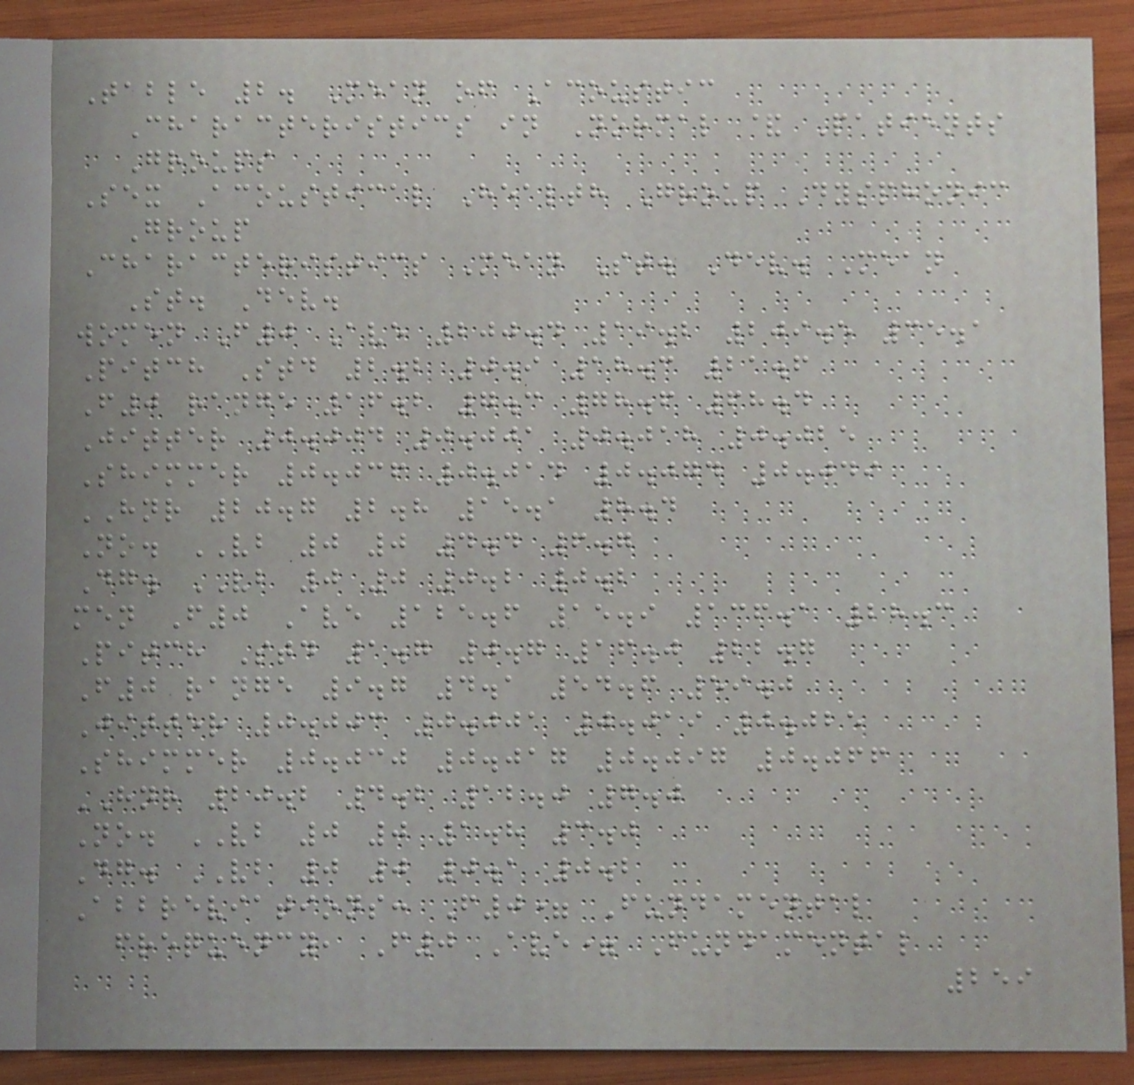Table 2. Mean of Acoustic
Characteristics in Normal & Patients
Groups
Sex Acoustical Health Group Dysphonic
Group
Characteristics Mean St. Dev. Mean
St. Dev.
women F0 Ave 200.4 19.2 209.5 35.1
Pitch Std 2.2 0.9 18.3 21.6
F0 range 16.2 7.3 78.6 68.4
Jitter 0.004 0.001 0.018 0.025
Shimmer 0.036 0.014 0.074 0.049
HNR 20.7 2.8 15.1 8.4
No. VB 0 0 4.4 6.7
Dg. VB 0 0 0.2 0.2
men F0 Ave 125.6 15.9 136.1 28.3
Pitch Std 1.7 0.7 16.0 22.7
F0 range 9.7 4.1 54.6 59.0
Jitter 0.003 0.001 0.019 0.025
Shimmer 0.030 0.017 0.097 0.066
HNR 20.2 4.2 12.0 7.0
No. VB 0 0 1.8 3.0
Dg. VB 0 0 0.1 0.2
Abbreviations: F0= Fundamental
frequency, F0 Ave= Fundamental
259
